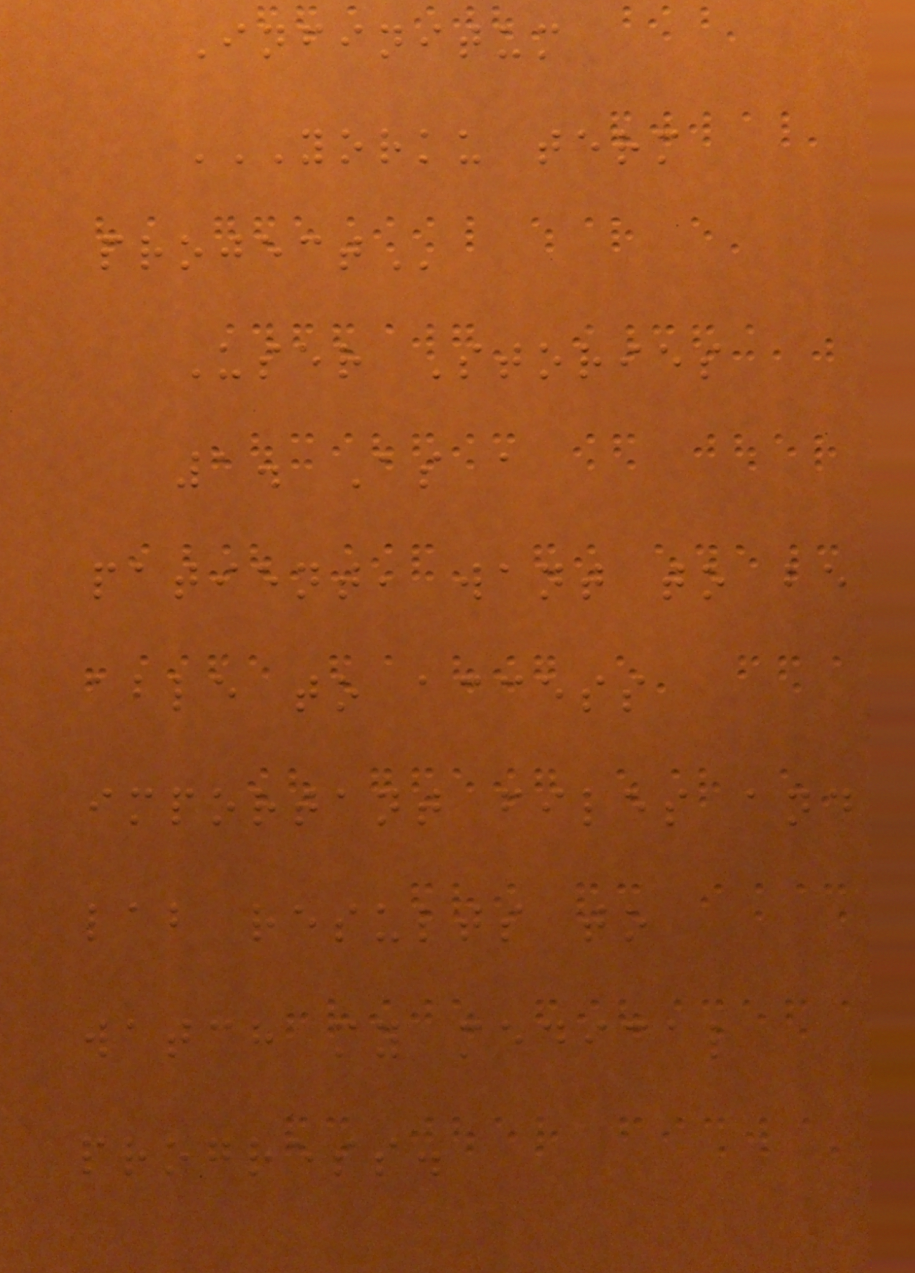Infinitum
YORKU TERM
PROJECT
User Stories
1. As a
patient, want to be
able to access
important files and
lab results to
watch my medical
progress.
